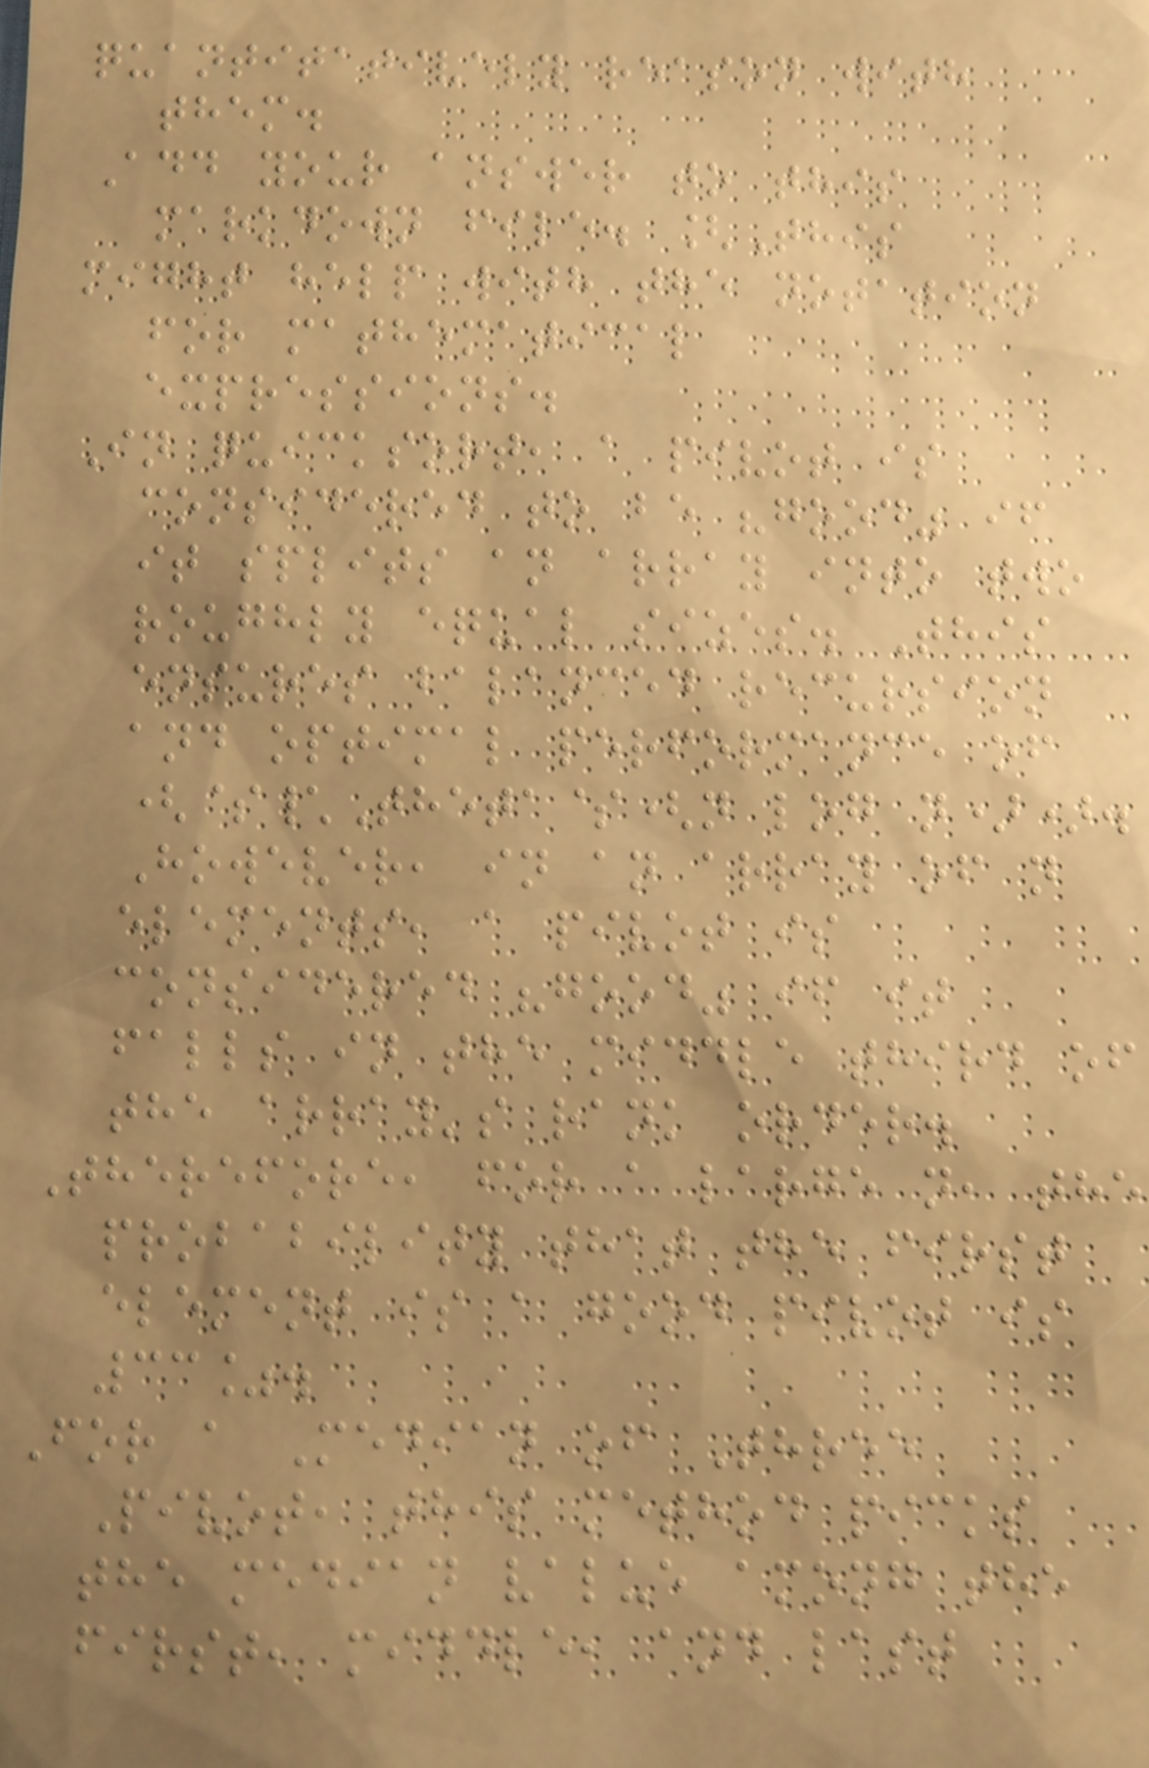quantitatively reason with
them.
Add your answer to this
markdown file. [This
might help with the notation
for mathematical
expressions.
In quicksort, a pivot is
considered to be "good" if
it splits an array into two
roughly equal sizes. This
ensures balanced recursion
and optimal performance of
($\Theta$(n log n)).
However, in an array of n
elements, a pivot is
considered "good" if it
falls in the middle third of
the array's rank order.
Therefore, for a large n, the
probability that the first
element is a good pivot is
33%.
For a Median of Three
Pivot, this method picks
the median value among the
first, middle, and last
